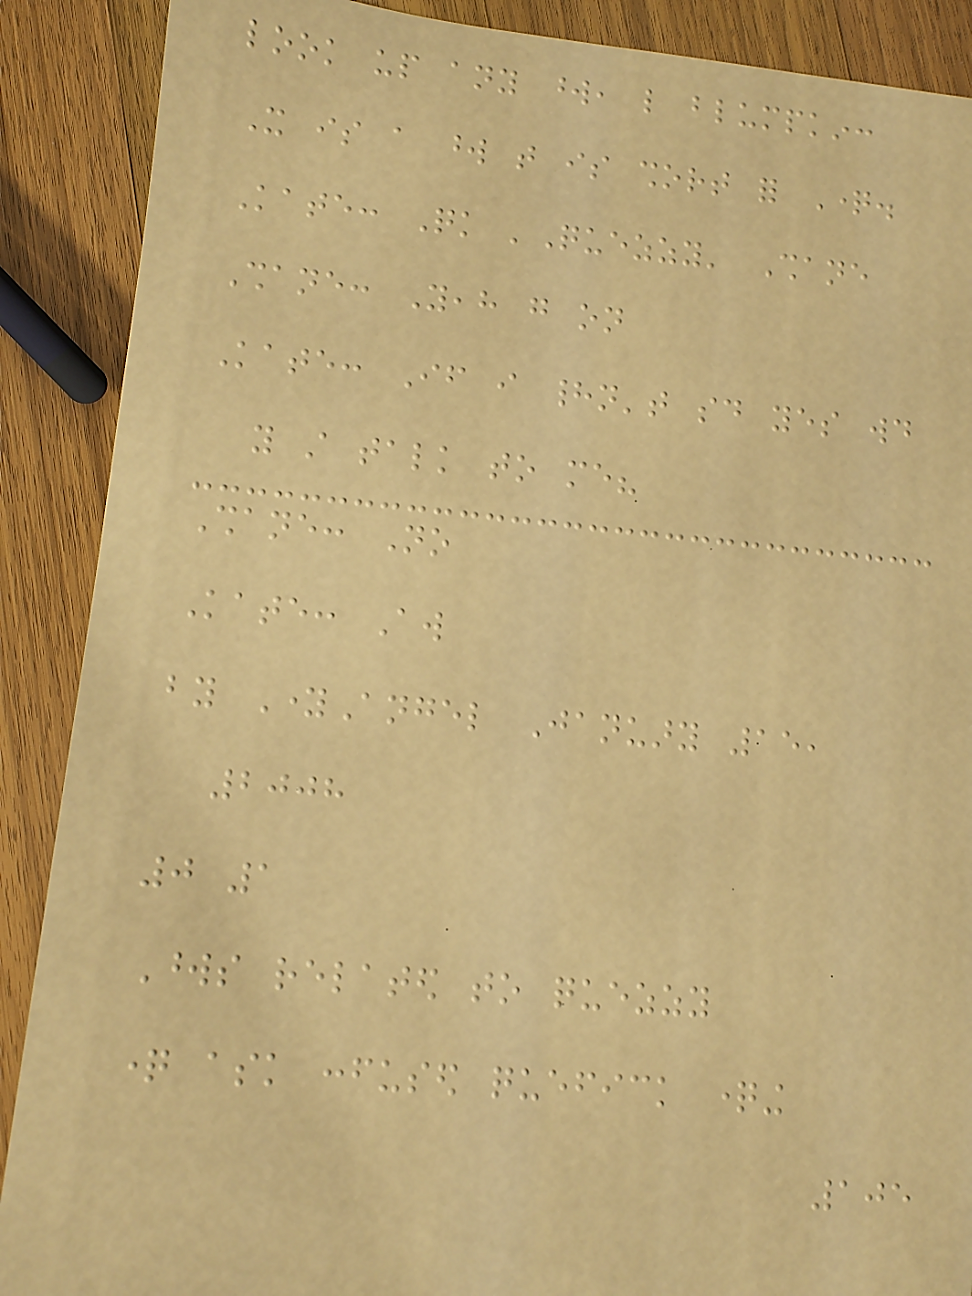look up any word, like blumpkin:
It is a word that is short for Question.
Kate: Quick 'Quezzy' Shane
Shane: Yeah go on
Kate: If i hadn't said yes would
you still talk to me?
Shane: No
Kate: Aw
by YoungAngel January 15,
2008
0 1
Words related to quezzy
question ask confused quefick questioning
105
